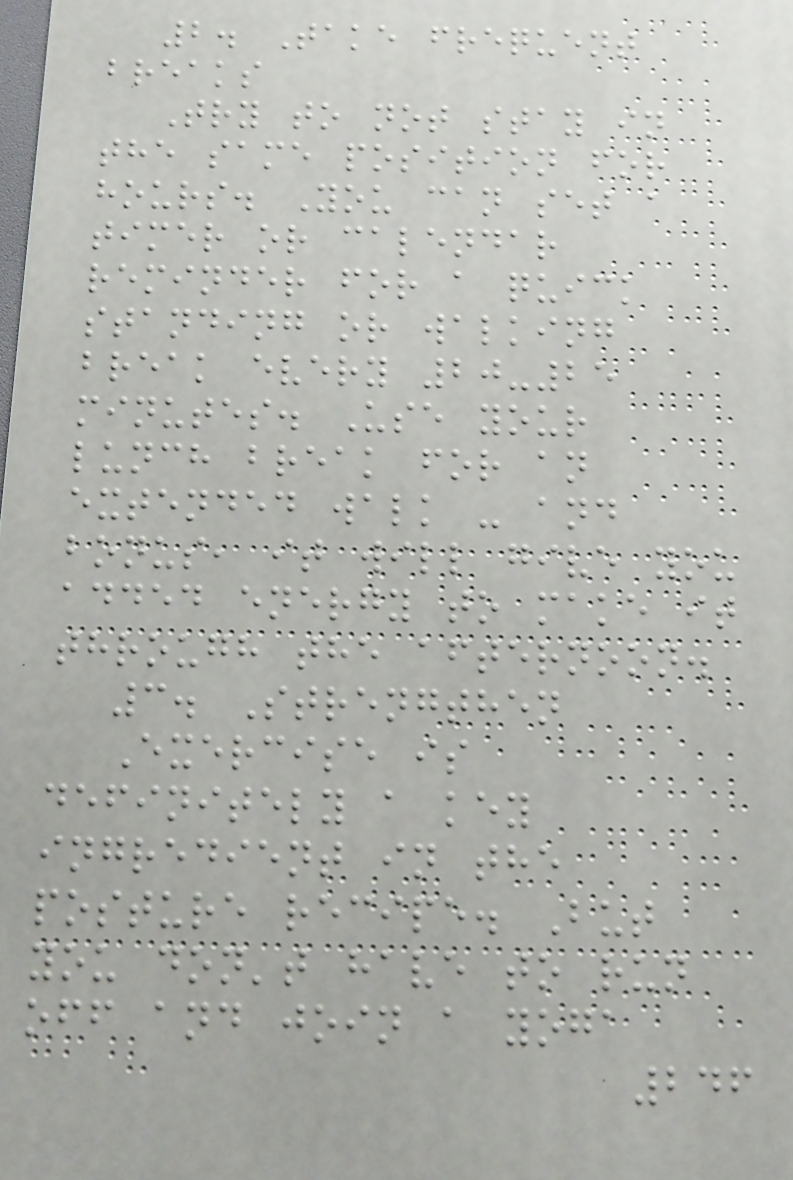2. Take frequent
breaks
Try to not stay in
the same position for
hours. You can set a
timer or calendar
reminder for a quick
standing or walking
break every 20-25
minutes. Use your
lunch break for an
extended walk - and
bonus, it will give you
added energy to make it
through the afternoon.
3. Strengthen
Exercise is
definitely a key
ingredient in the
posture recipe. But
you don't have to run
off and join a yoga
246
